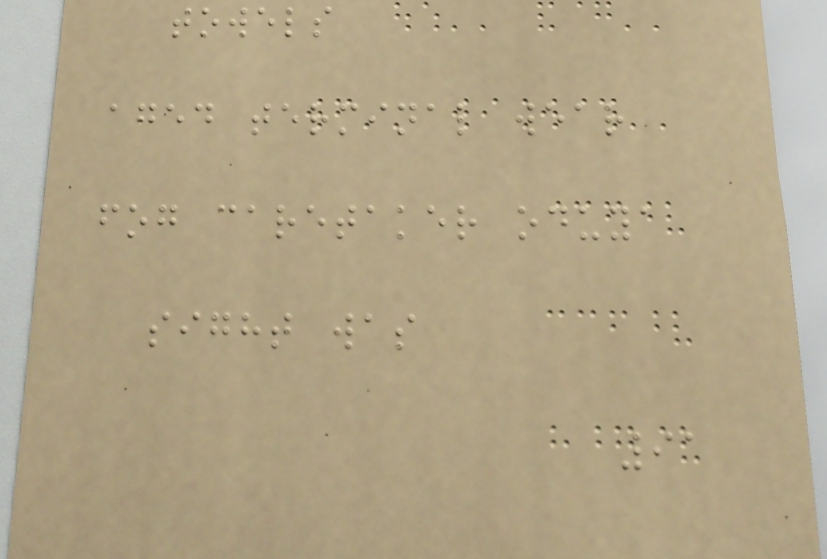towels
aged terminal wear
fog caretaker oduya
sight was
91
